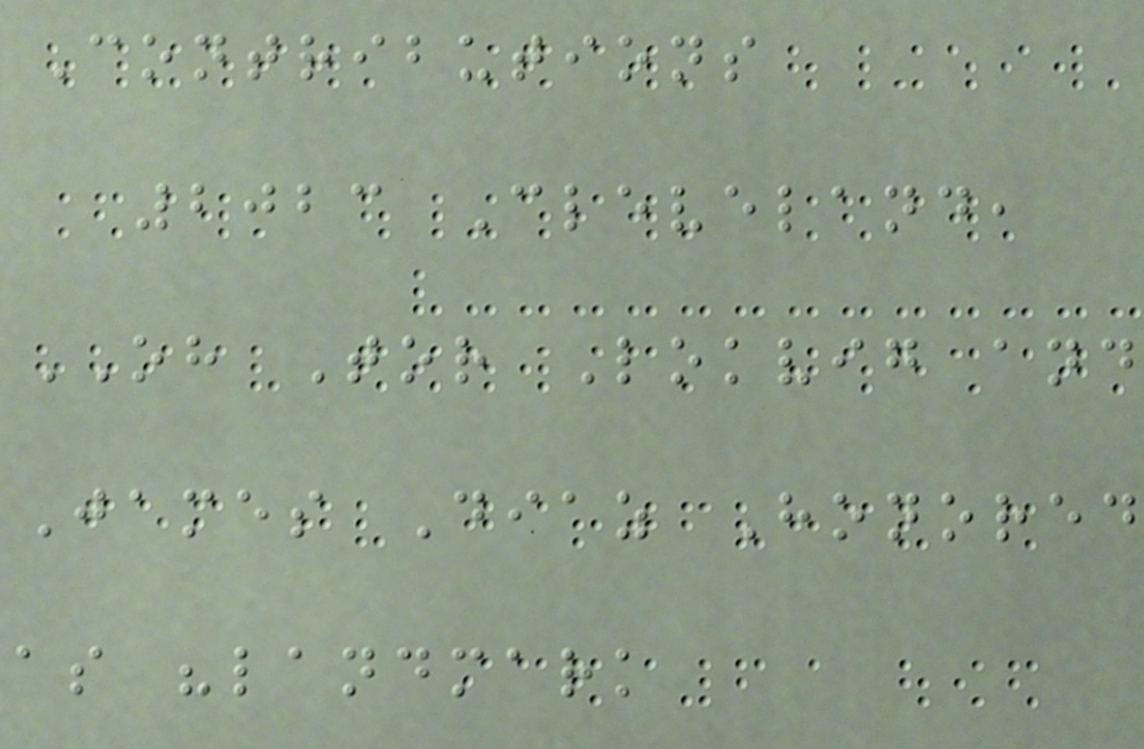Contributions
2023 Cleveland,
OH Tor Lokvig and
James Diaz Honored
as "landmark
